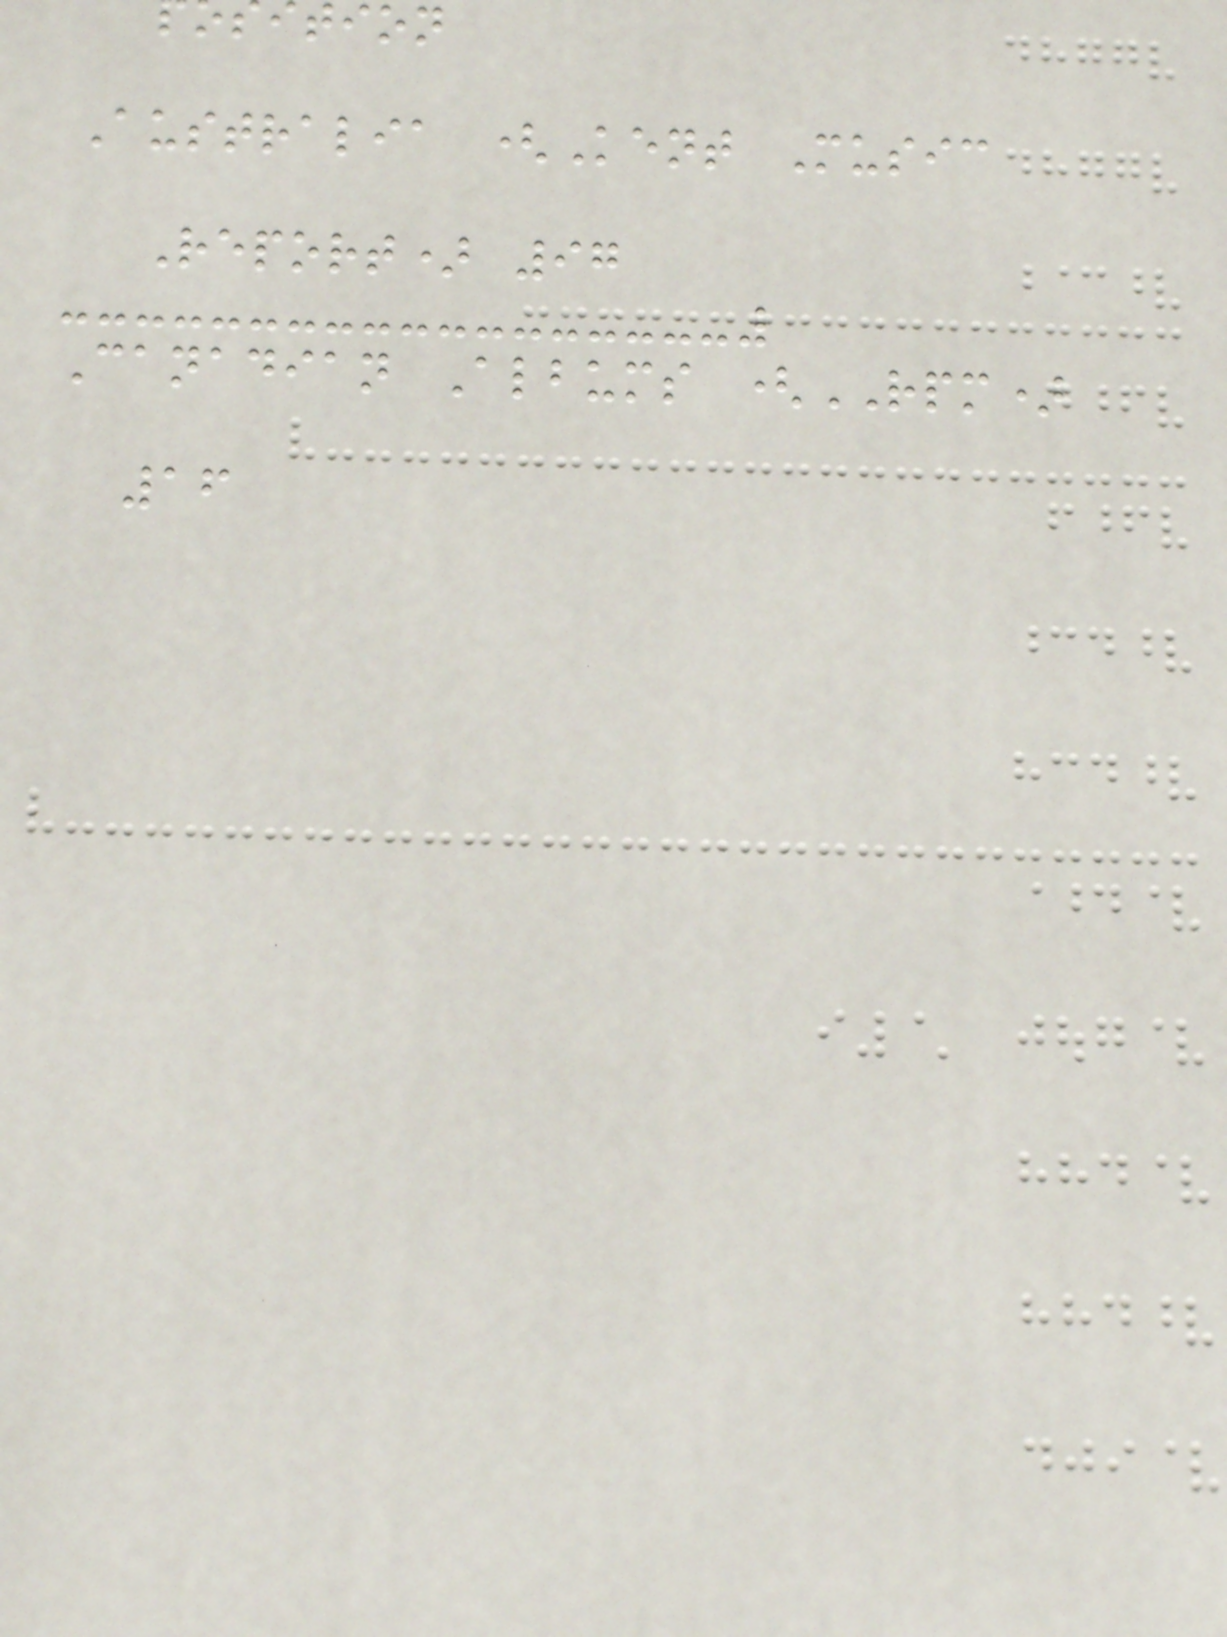tion
Australia (Kent Music
Report) 97
Canadian Albums (RPM)
16
